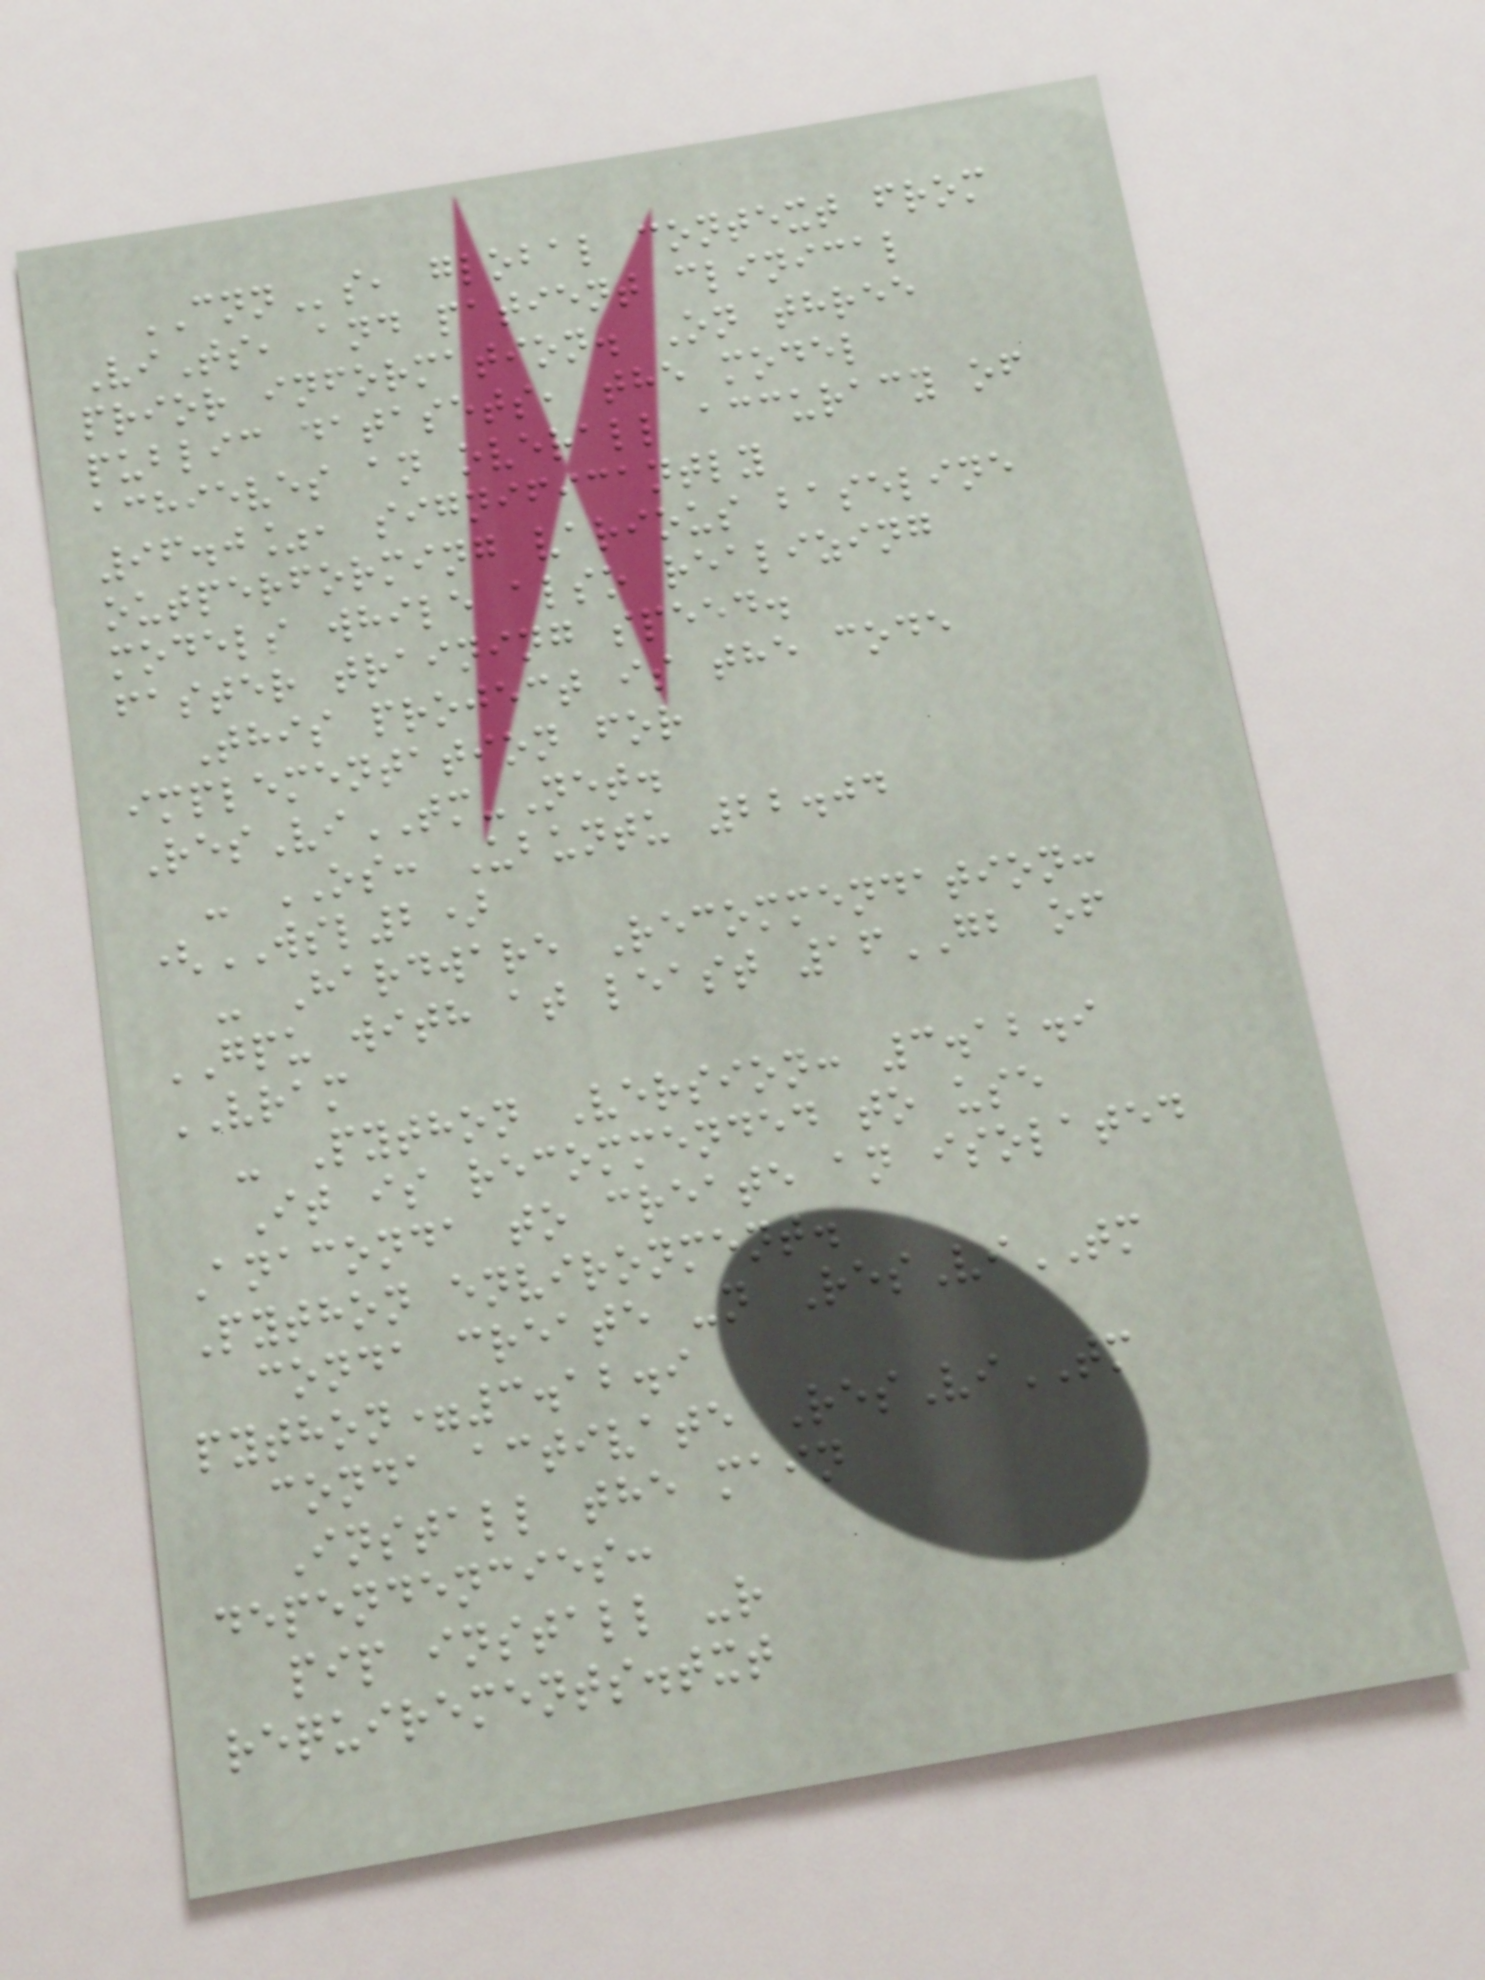CNNs, global context from
ViTs, and patient clinical
prior information. On three
public datasets, the model
achieves an overall accuracy of
96.0%, significantly
outperforming various baseline
models while also realizing
faster training speed.
This project is the code
implementation for
ResViTM-Net.
- OS: Ubuntu 22.04
(WSL2)
- Hardware Recommendation:
GPU with at least 16GB of
VRAM
- Python Version: 3.12.9
It is recommended to use
Anaconda to create an isolated
Python environment.
conda create -n ResViTM
python=3.12.9
conda activate ResViTM
Install the main
dependencies:
pip install -r
requirements.txt
